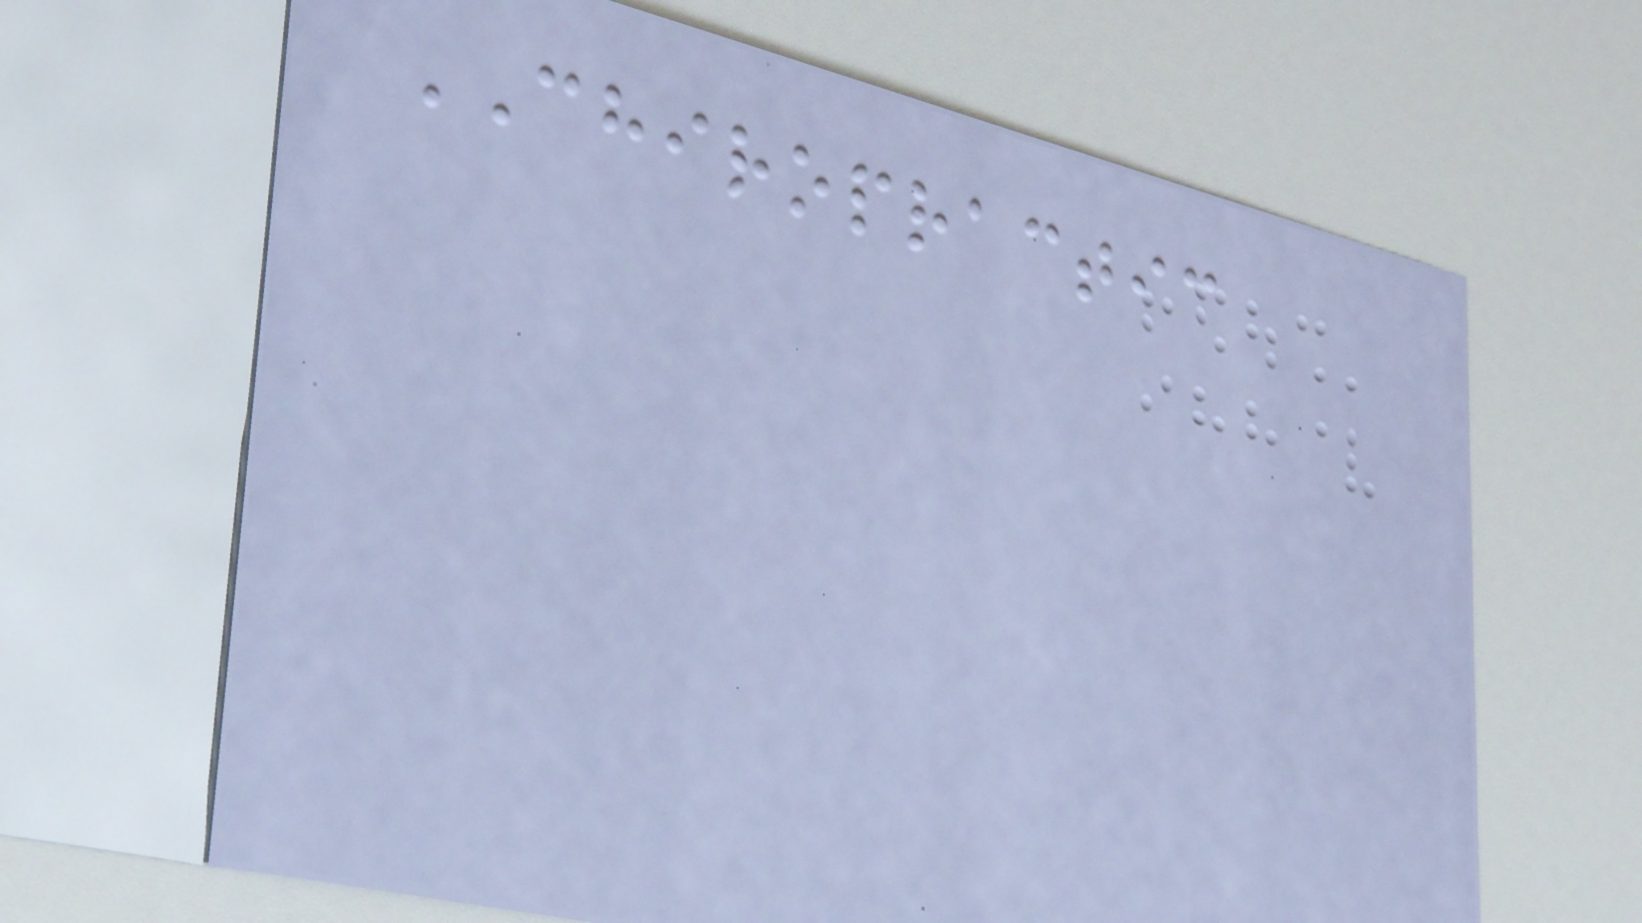CHIROPRACTIC
